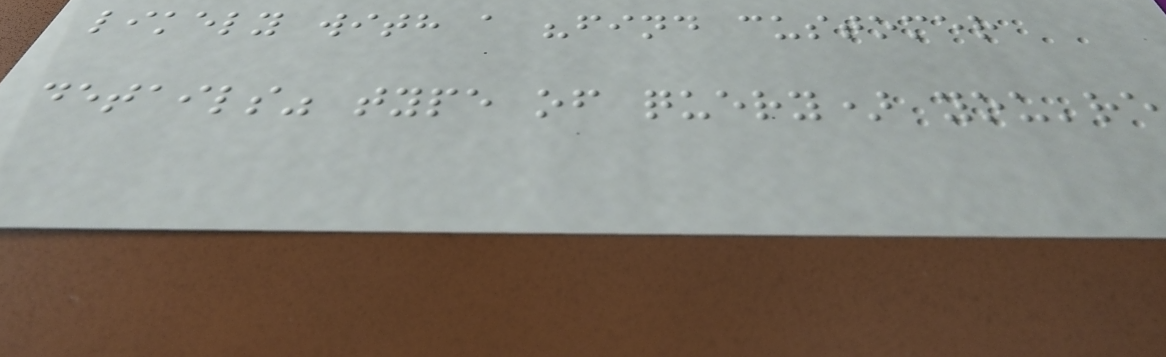likely with a "find customer
details" type of query) you're
